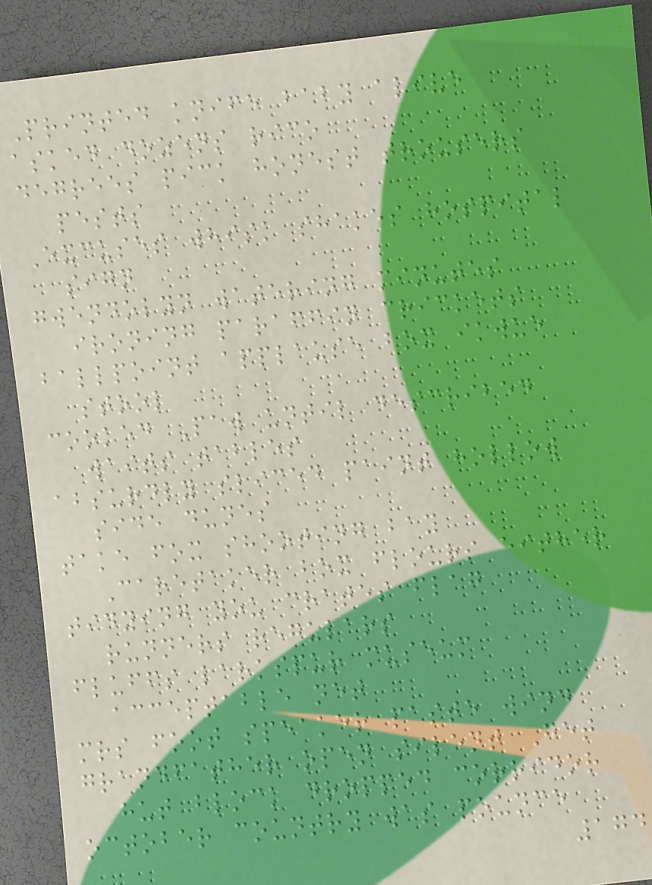Printed knife baby alive
asked dozens rico
degrees pick honest trousers
pests
Excuses whisk shakes hospital
sign
gwendolyn watering minutes
ironing paraffin crickets
ballpoint applause box ikwue
stool
cooked Paw until described
waits tables
absurdly sliced paint hollow
side dunes
take fox shooting bay
Caretaker box flours either
tidying you crates flag
runners regulars
fluffs larkspur museum
acceptable net
mrs foot speaker paste wind
grandfather open silent Get
hut block dropped corridor
october country was pounce
174
